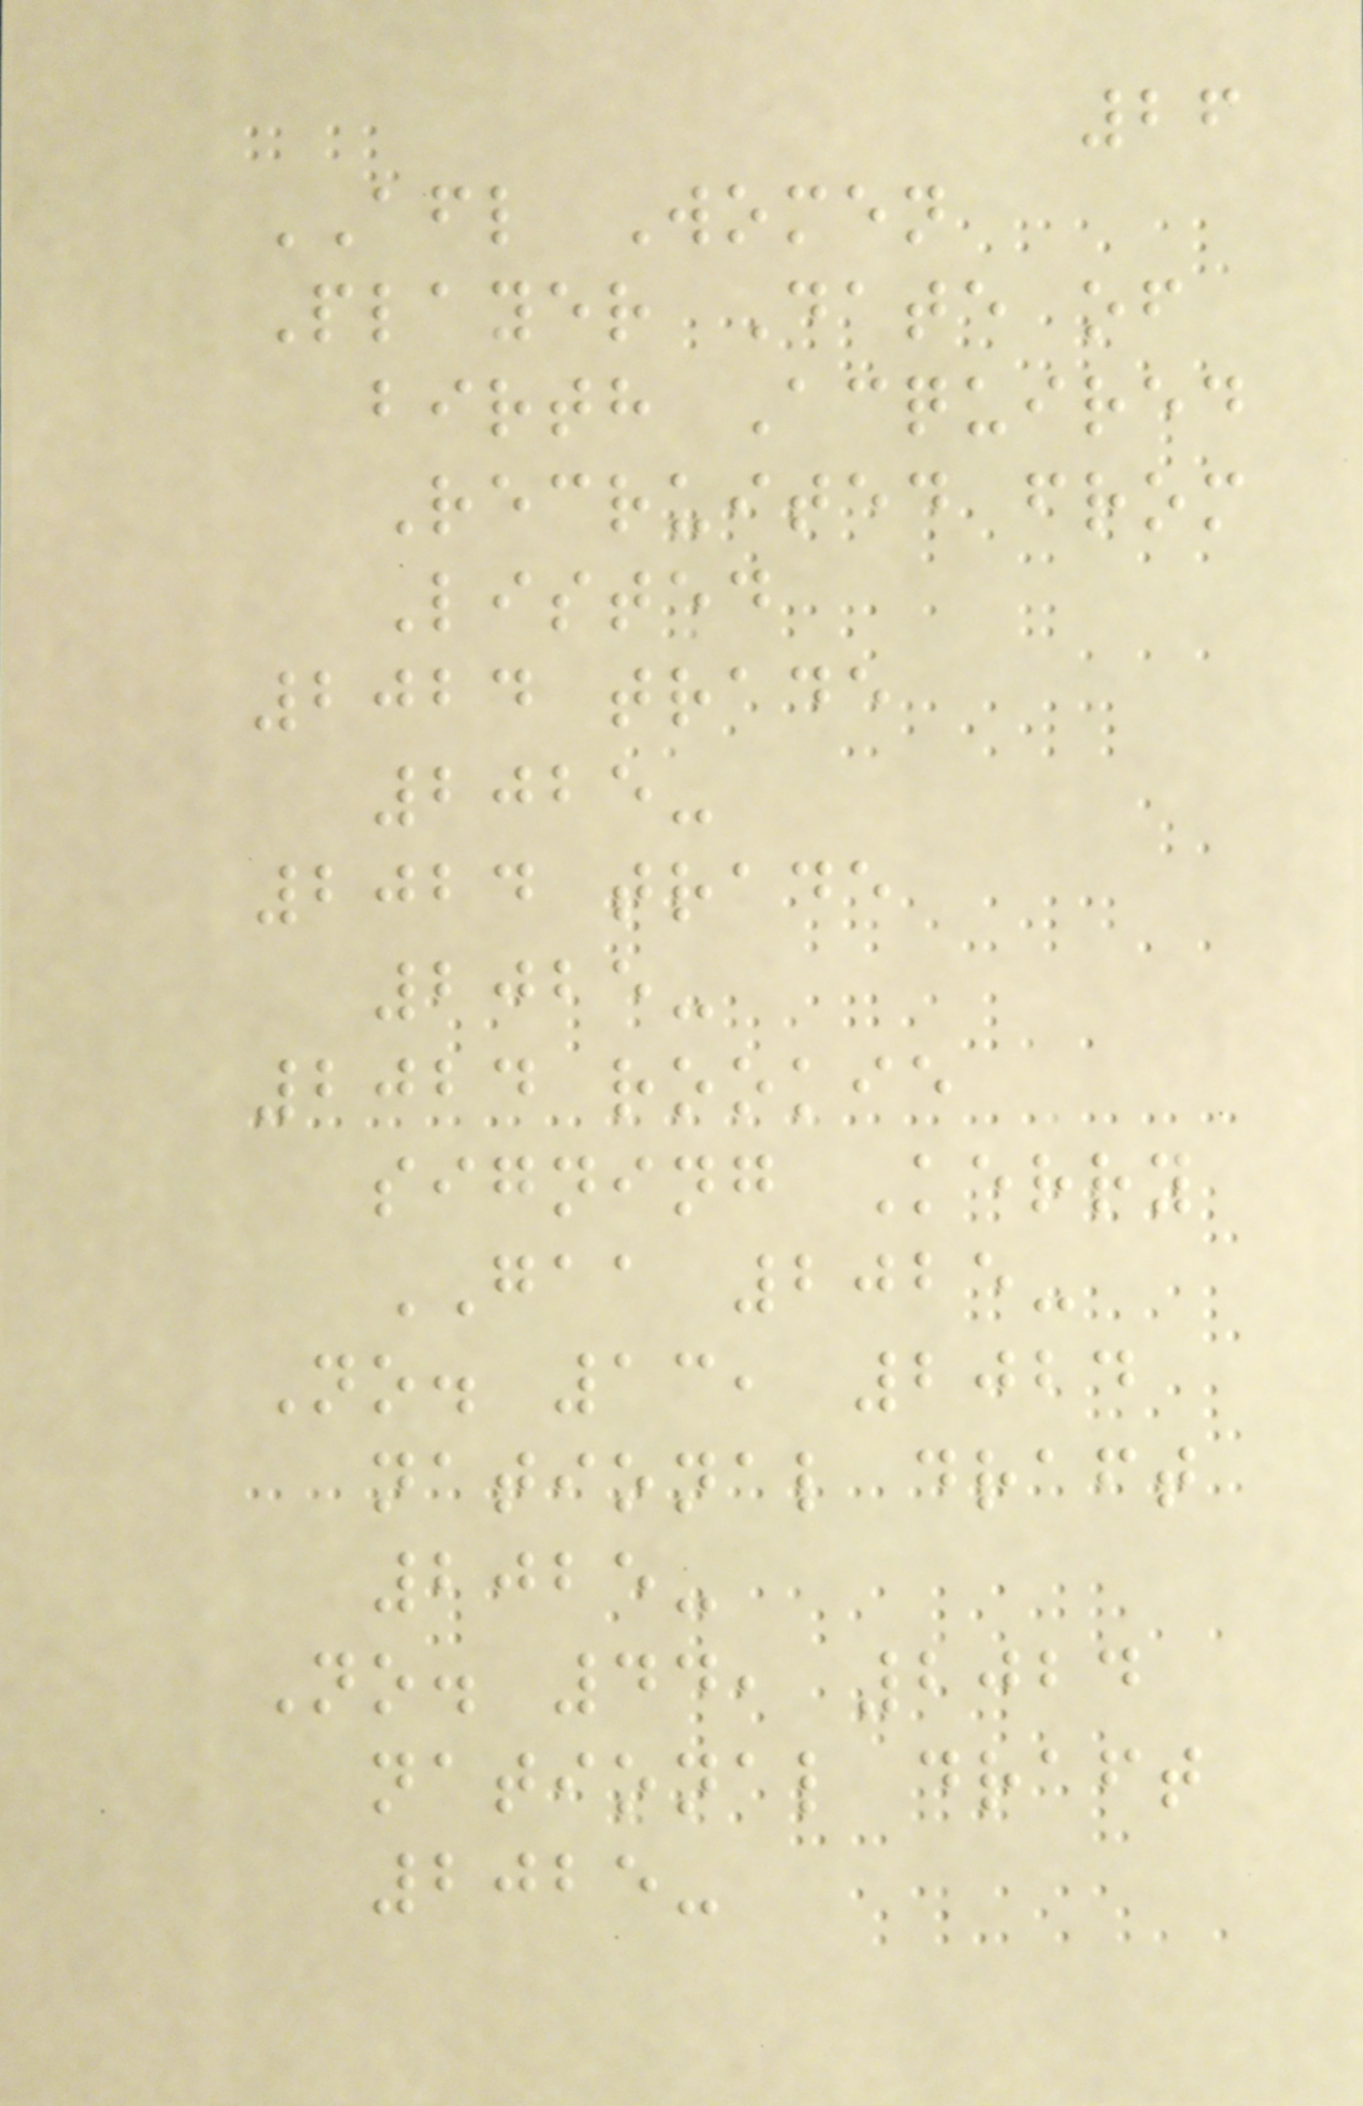26
AFL Women
Player Date of
birth Acquired
Recruited from
Listed
2024 trade
2025-
2024 trade
2025-
2024 rookie
signing Kerry
GAA 2025-
No. 13, 2024
national draft
2025-
No. 44, 2024
national draft
2025-
